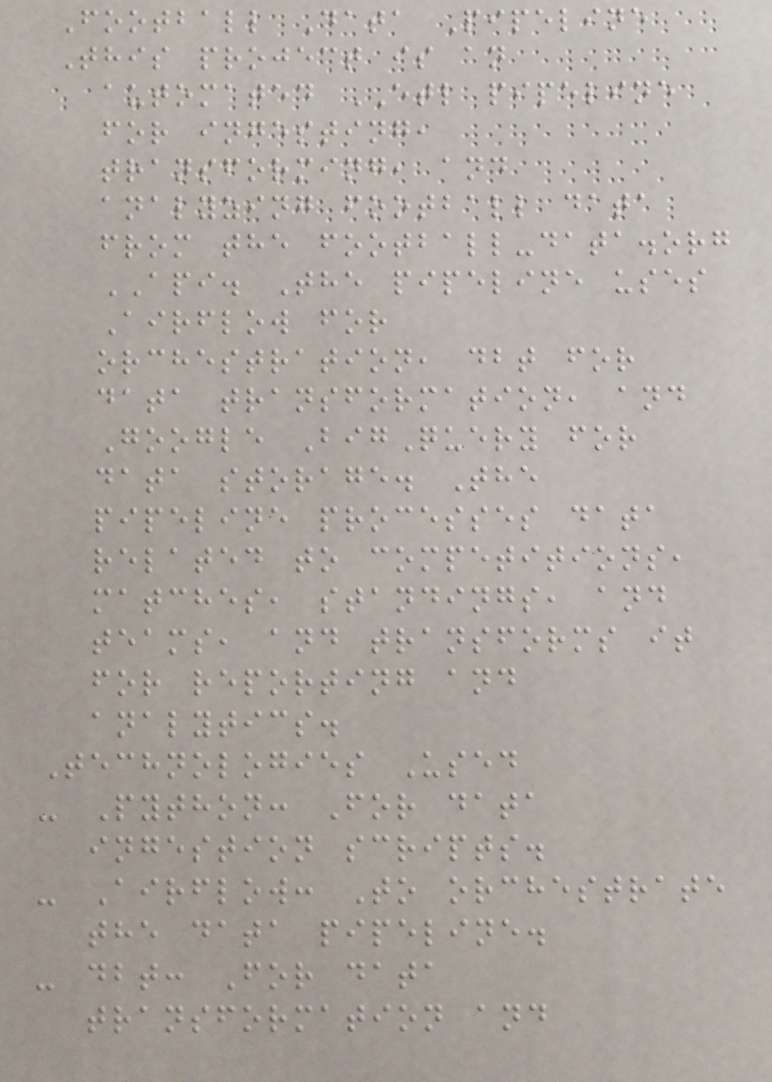Football Data Pipeline
This project is an
automated ETL pipeline
for ingesting,
transforming, and
analyzing football data
from the football-data.org
API. The pipeline uses
Airflow for
orchestration, dbt for
data transformation, and
Google BigQuery for
data storage. The
pipeline processes data
related to competitions,
matches, standings, and
teams, and transforms it
for reporting and
analytics.
Technologies Used
- Python: For data
ingestion scripts.
- Airflow: To orchestrate
the data pipeline.
- dbt: For data
transformation and
